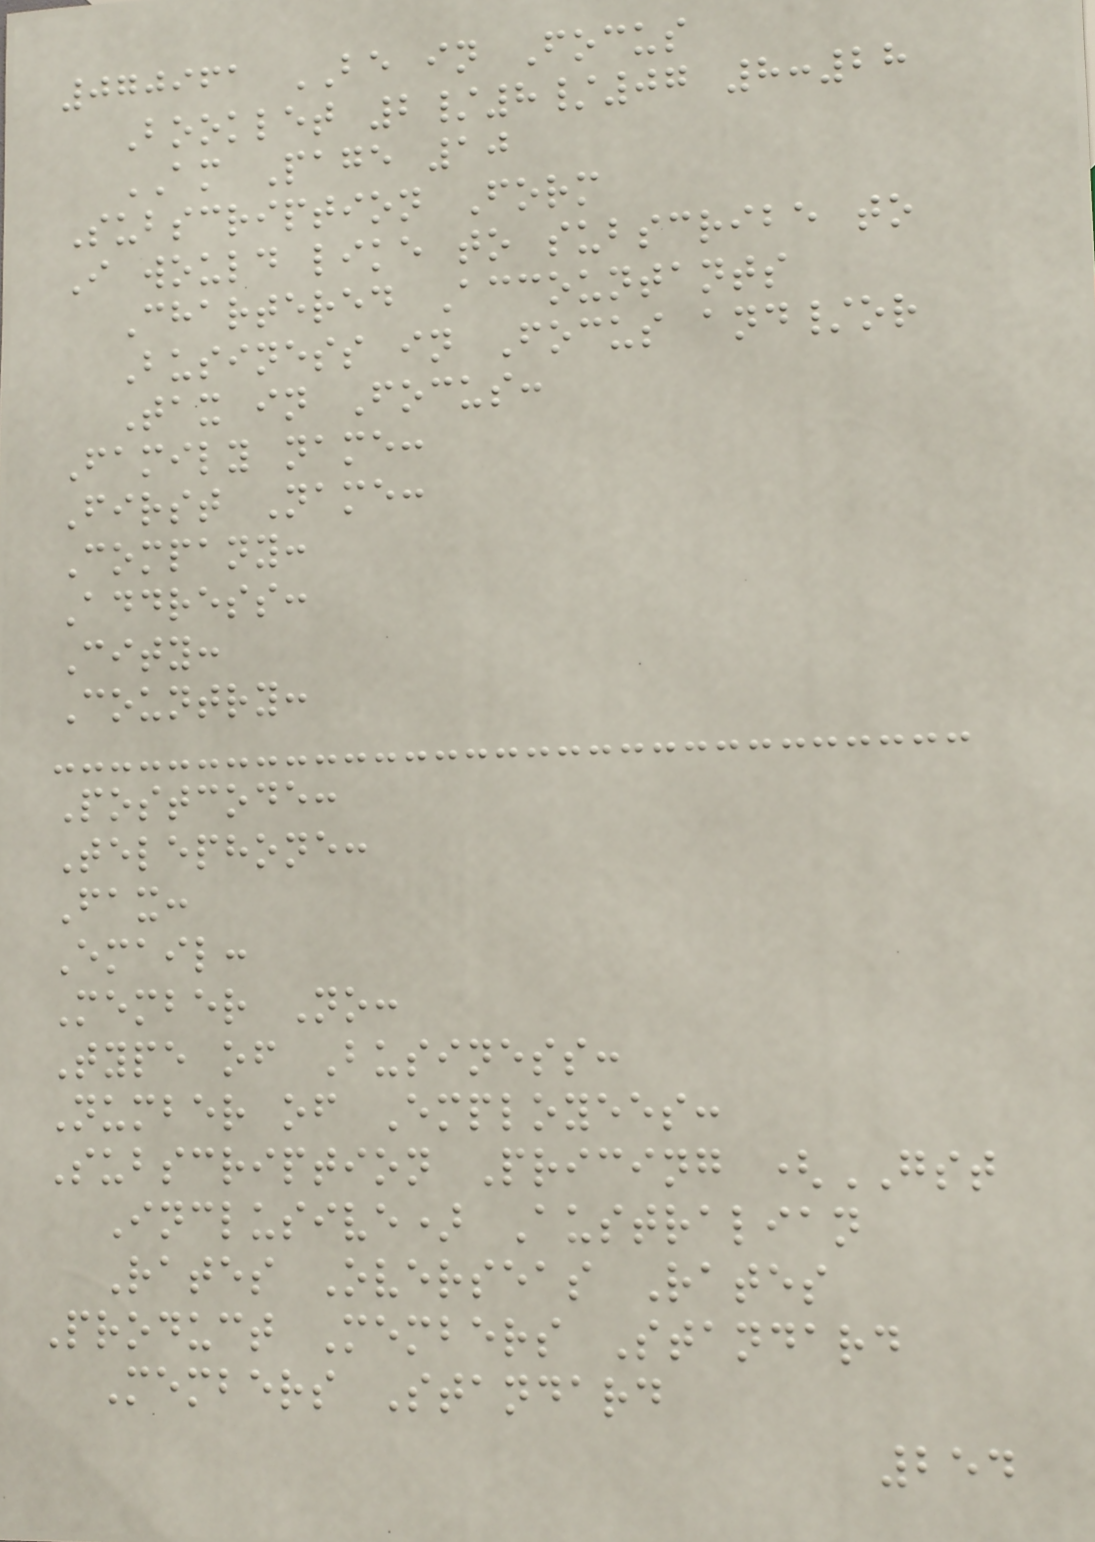070961 BE in Focus
Booklet 2/8/07 8:28
AM Page 10
Subscription Form
I would like to subscribe to
Chartered Accountants
Business in Focus and/or
Tax in Focus:
Family name:
First Name:
Company:
Address:
City:
Country:
Postcode:
Telephone:
Fax:
Email:
Member No:
Type of Business:
Number of Employees:
Subscription Pricing (GST
Inclusive) Australian
Rates Overseas Rates
Product Members Standard
Members Standard
254
